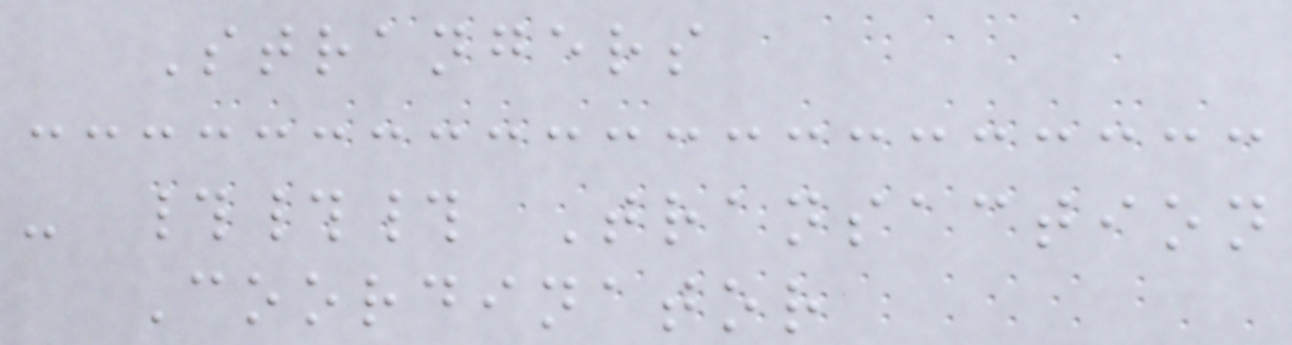Strangers
- ### Transaction
Coordinator
